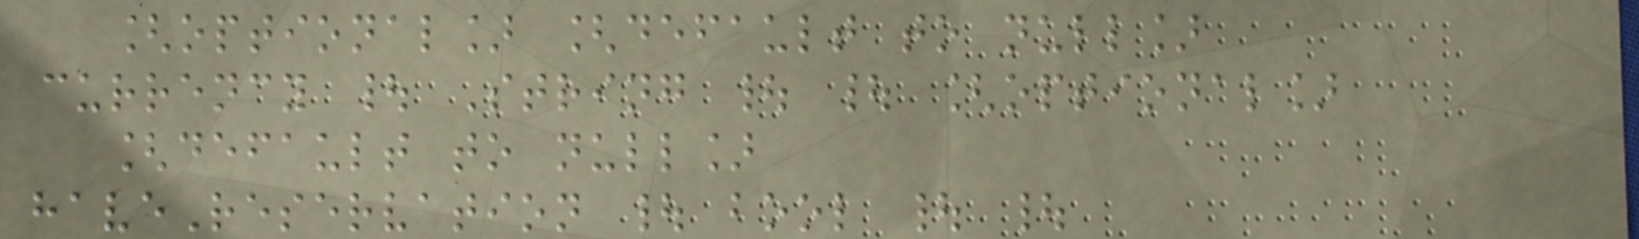[optional] [default to null]
currency | String | | [optional]
[default to null]
haveReservation | bool | |
